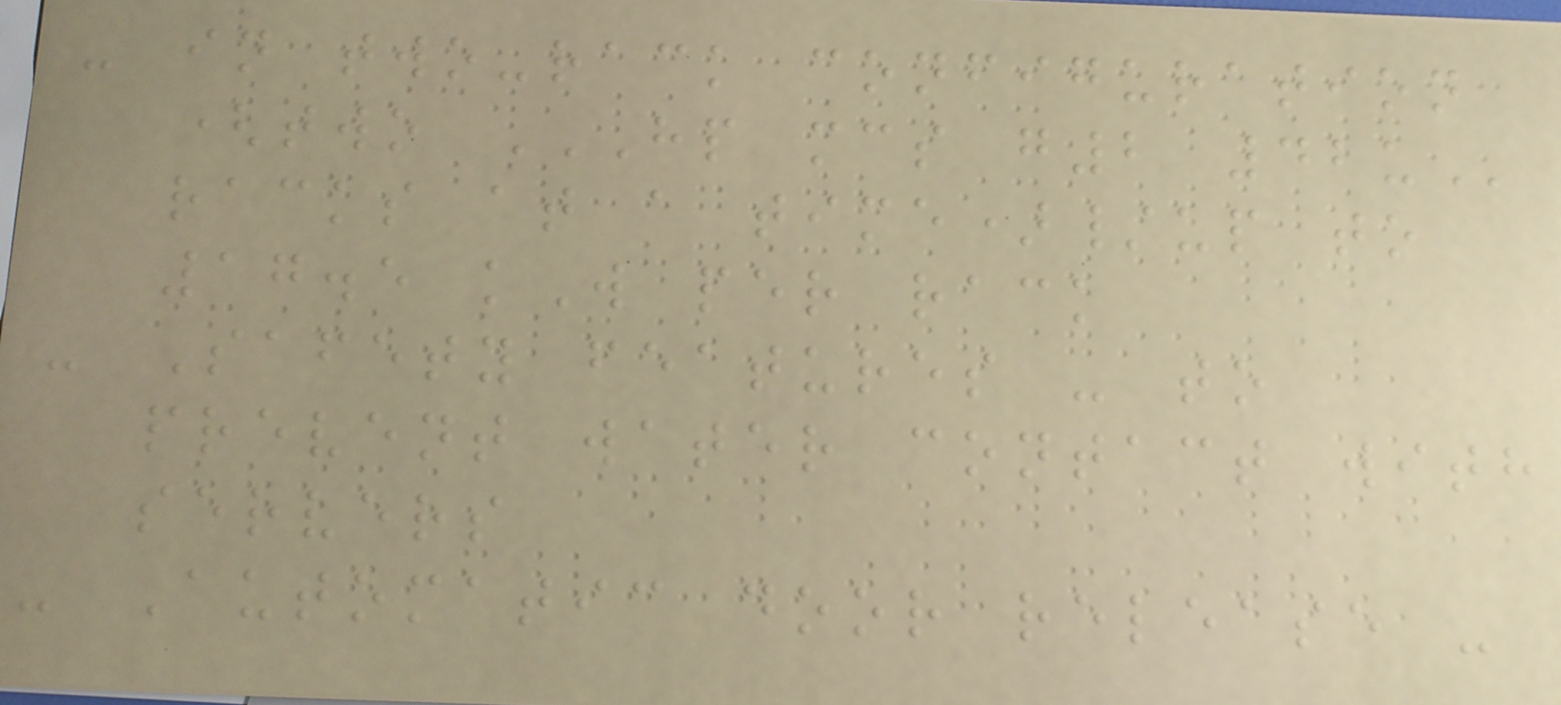- in two-rack configuration
(two HP MCS G2 42U
racks at a time)/up to
17.5 kW per rack
- Safety features - to
prevent water contact with
servers
- Automatic door release -
